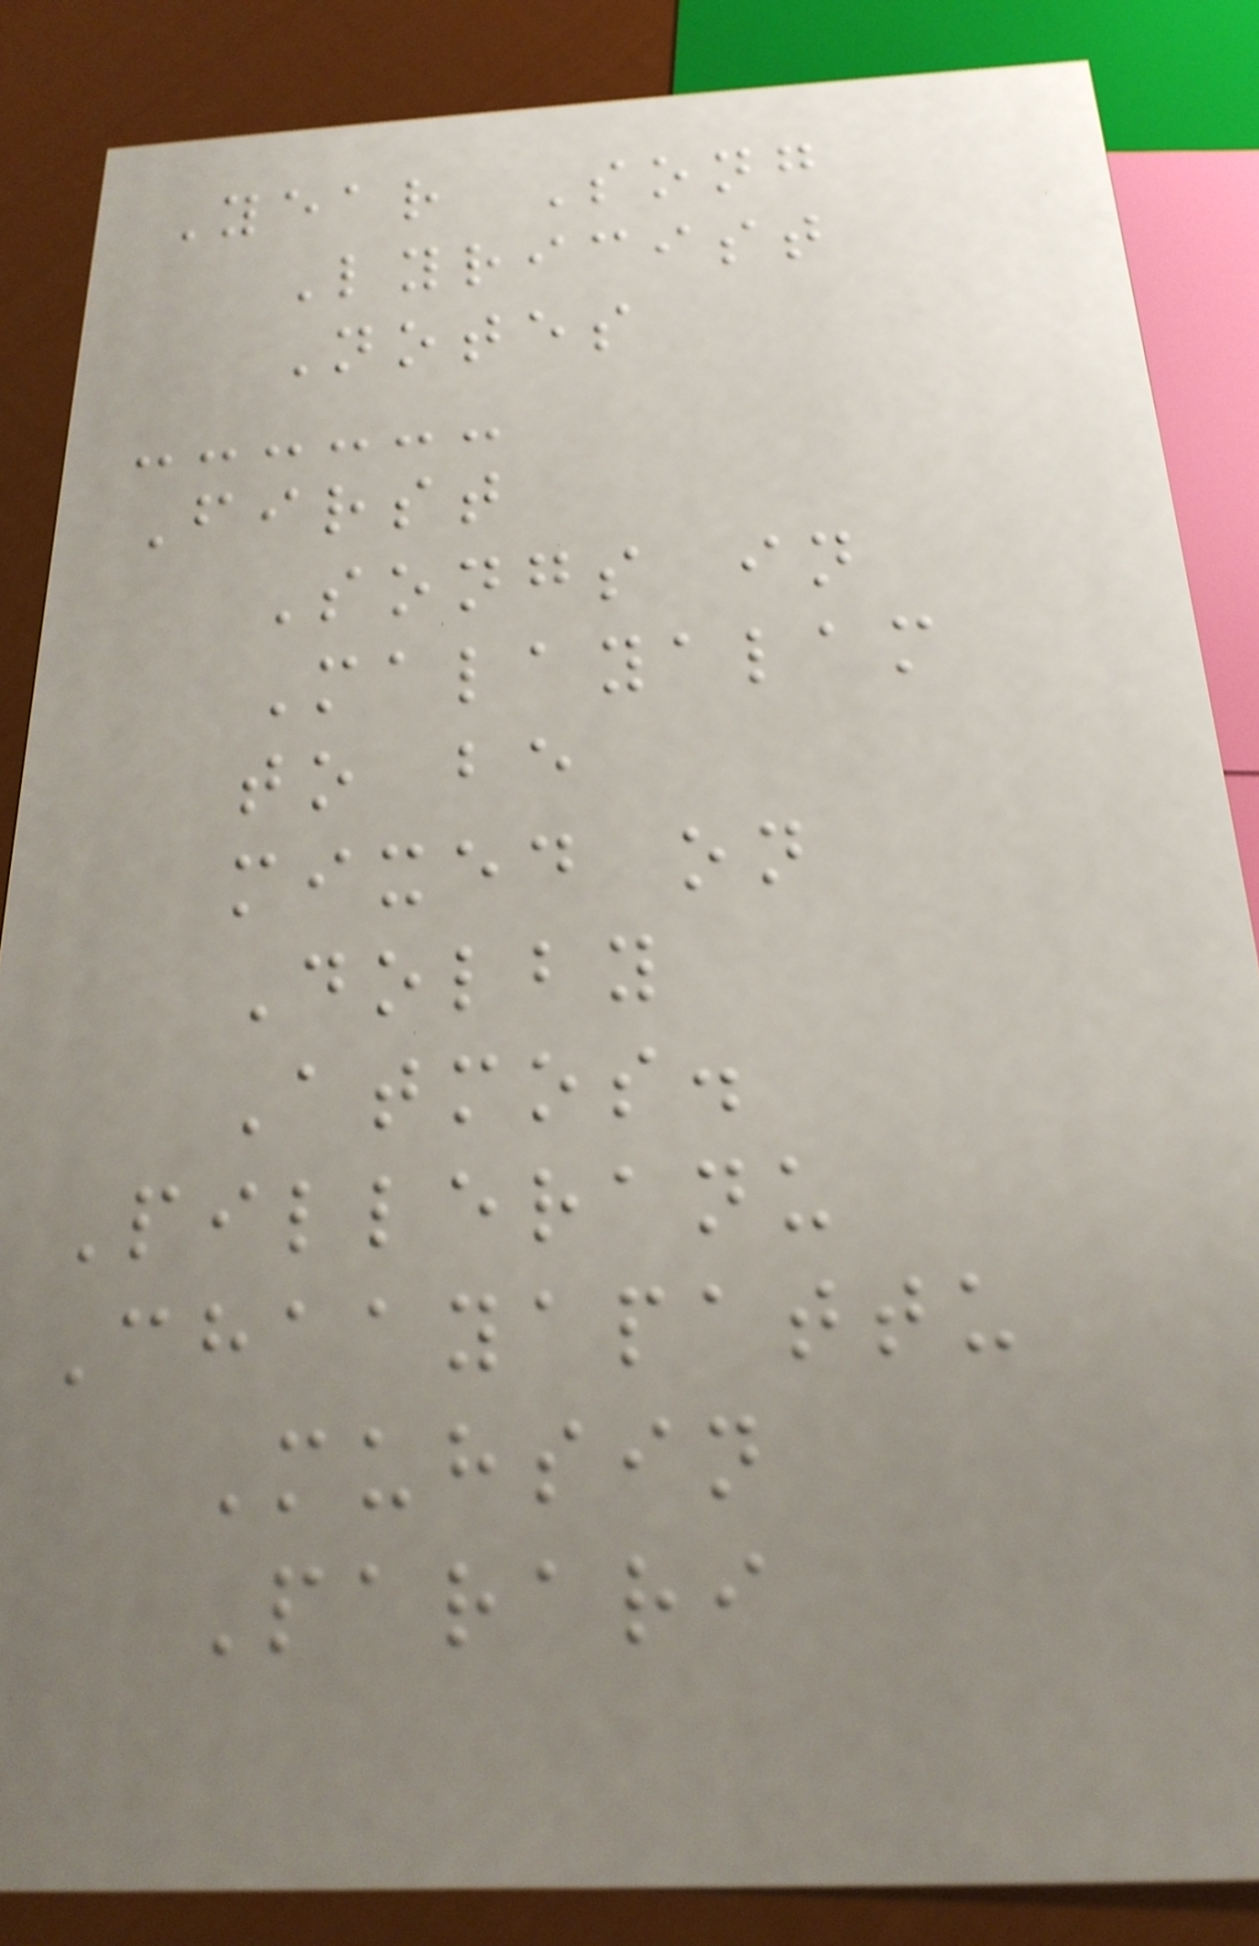Year Song
Lyricist
Notes
First
Songs in
Malayalam
to be
mixed on
Dolby
Atmos.
Pilleranu
Chaayapattu
Muhsin
Parari
